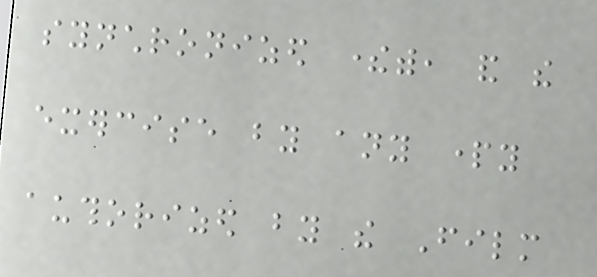synchronized therewith, and the
exercise by any party
authorized by the Film
